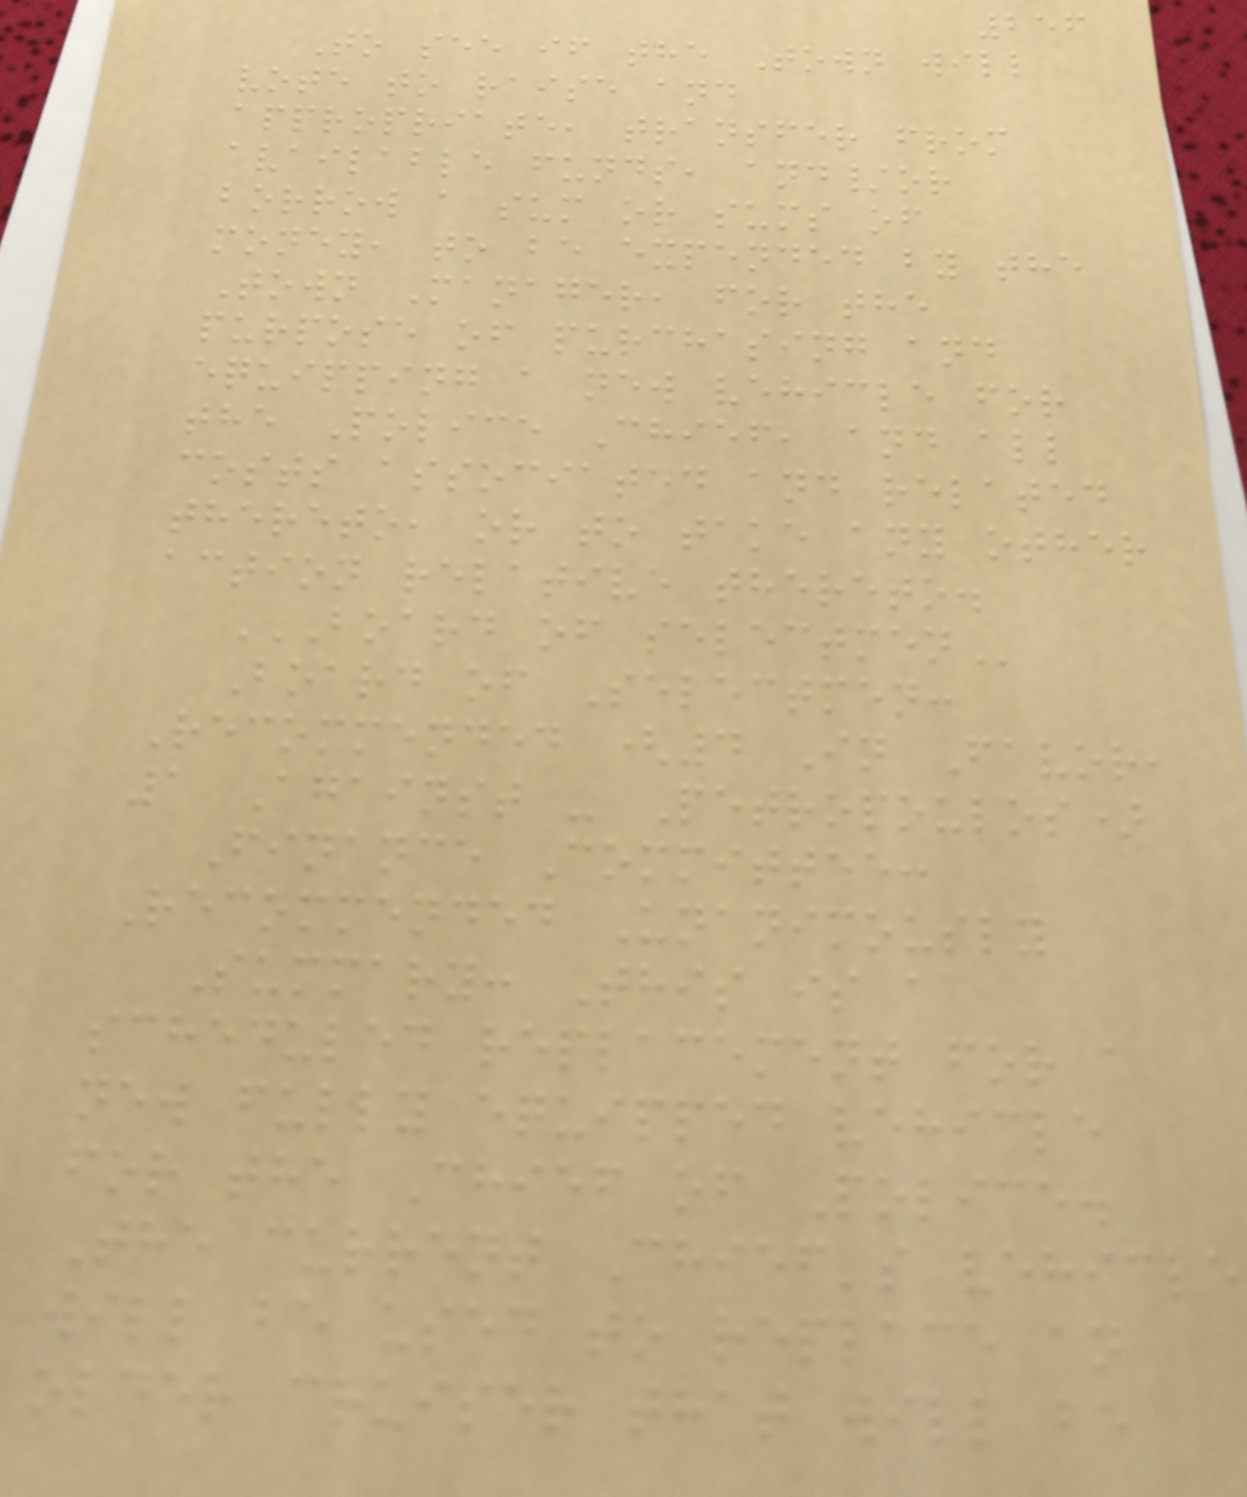256
To see if the Town will
vote to raise and
appropriate, transfer from
available funds, and/or
borrow a sum or sums of
money, to be expended by the
Town Manager, for the
purpose of purchasing and
equipping a new vehicle for
the Police Chief, and all
costs associated and related
thereto, or to take any other
action relative thereto.
BOARD OF SELECTMEN
Board of Selectmen:
Recommended (4 In Favor,
1 Against - Petropoulos)
Finance Committee:
Recommended Unanimously
Summary: This is a
scheduled replacement for a
new fully equipped vehicle
for the Chief of Police.
The current Chief's vehicle
will be used to replace an
older cruiser that will be
